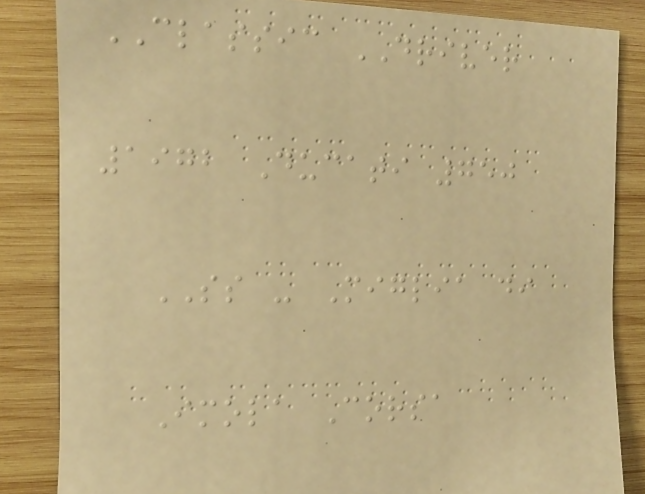CLASSIC DRIVER
1972 Ducati 750
SS - Miglia di
Imola Corsa
